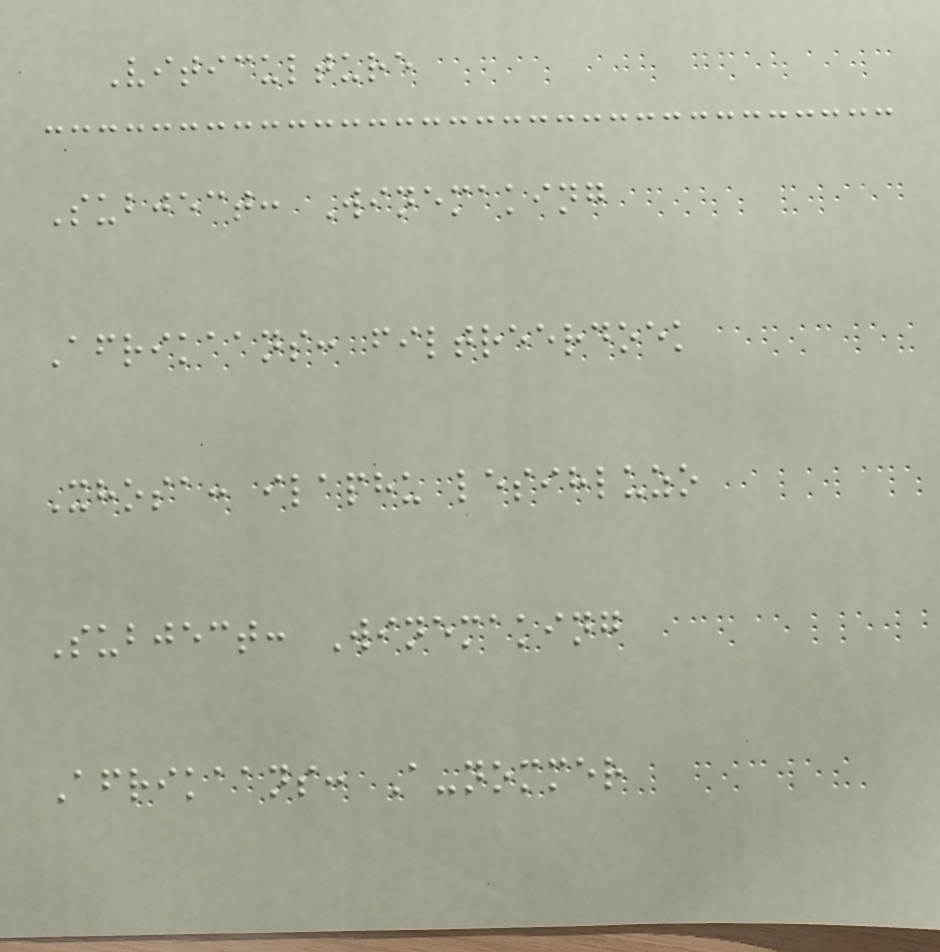Viticulture
Subject: Winemaking
Afrikaans: filtreerdoek
Xhosa: ilaphu lesihluzo
Subject: Winemaking
Afrikaans: A-nommer
